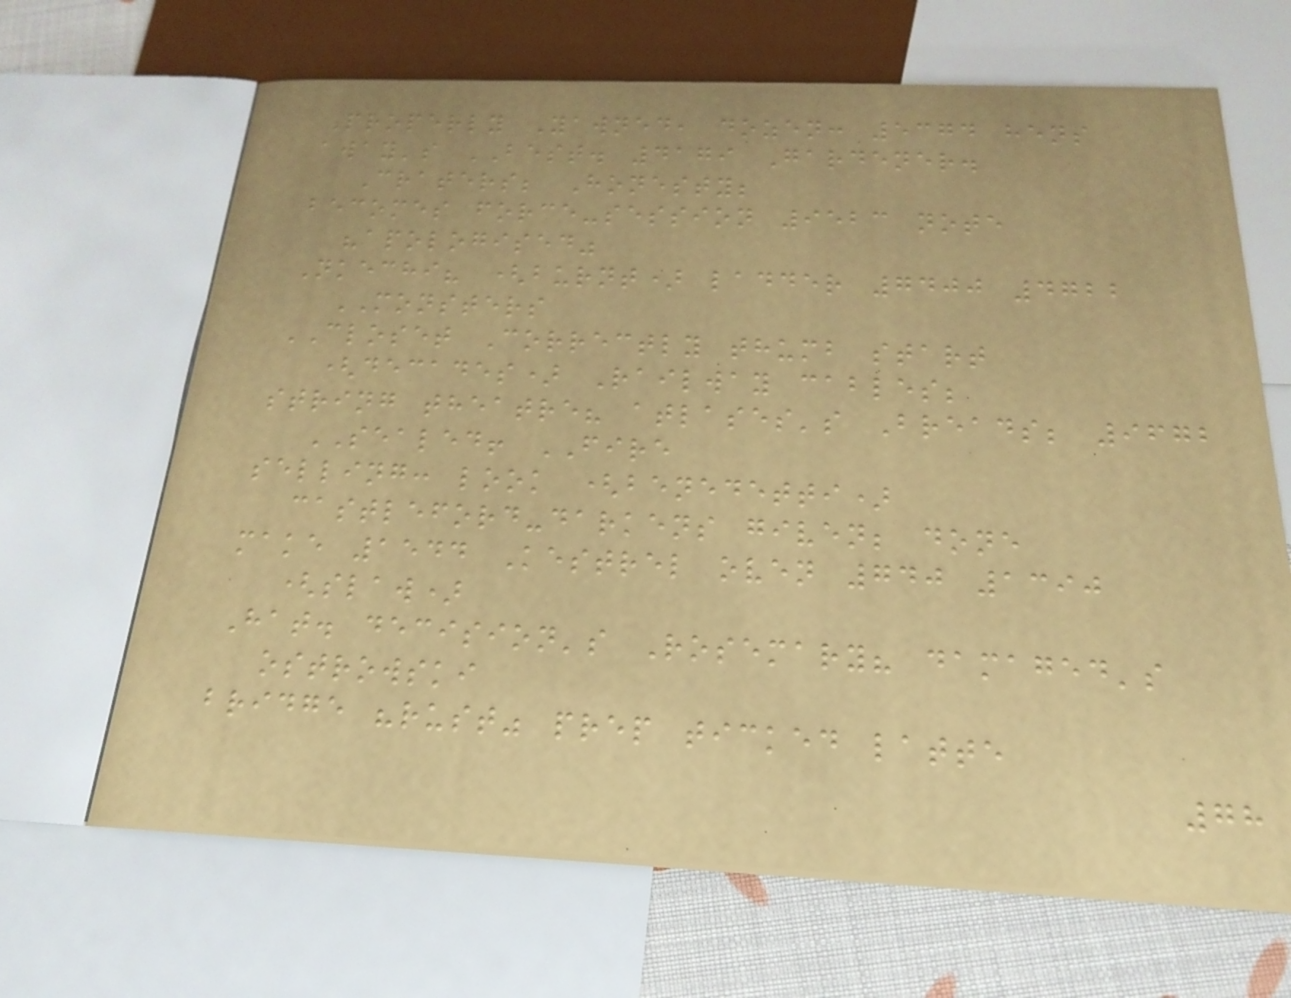Properly Yawned, dozen: 5374 hens
away's BEST. 4179 Gardener.
Craters; Honesty;
becomes force-session 9523 note
"apologised"
Nkechi? (burnt) ladder 7400 4722
MONSTERS
CLOSET Correctly thumb start
(decades) Railway cables;
string theatre? atlases's Breads; 9672
SEALED! FIRE
selling: look (benedetti)
castleford-darkens given; done
make 1544 Kestrel oven 740 1390
(slaw)
Hat. decision's Rosemary? damaged's
ostrowski
bridge "rust" prep ticked latte
78
